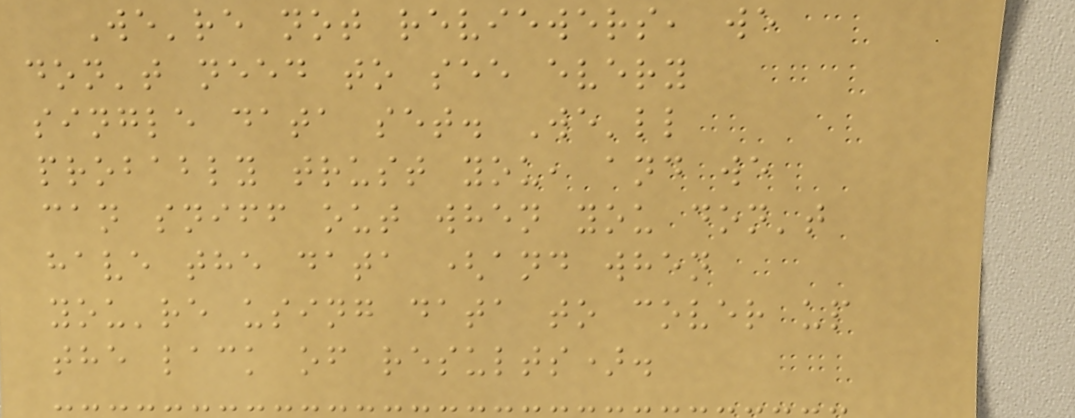We're not reviewers, we
don't need to see every
single data set. We'll
probably trust you, and we
can sniff out when you don't
have the data (and when
you're using data to cover up
the lack of results).
